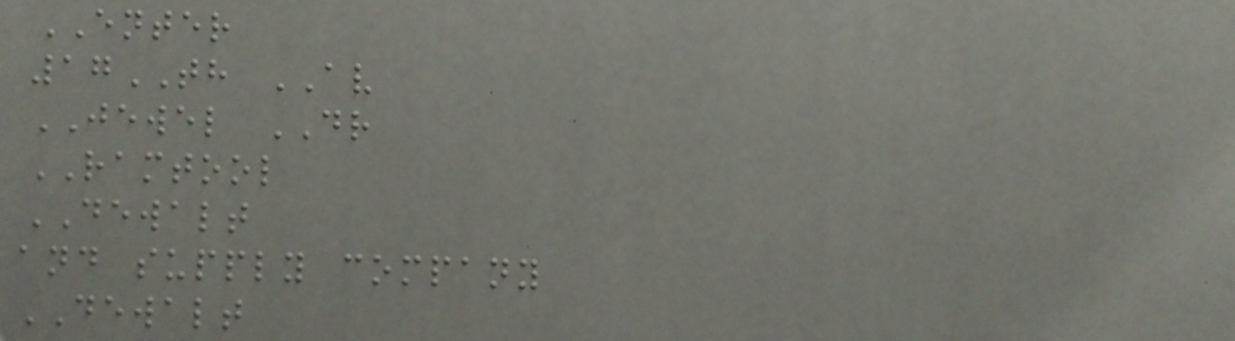ENTER
17TH AV
JEWEL DR
RAMTOOL
DEWALT
and supply company
DEWALT
